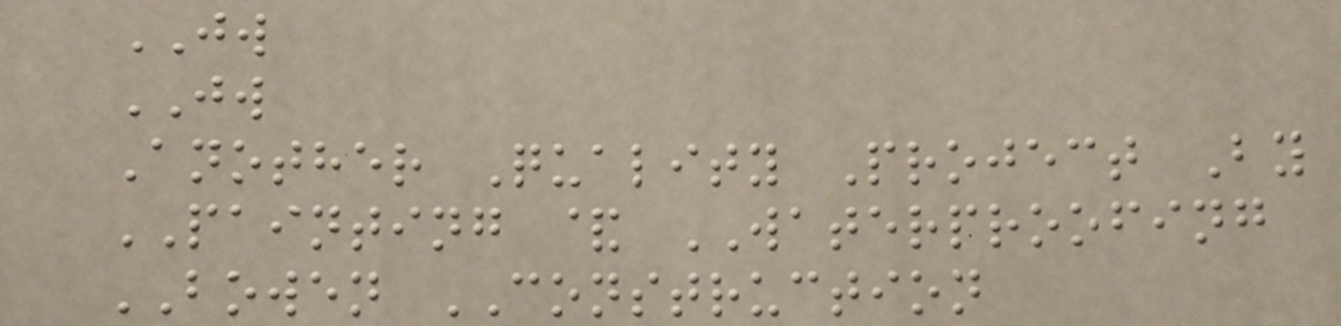JW
JW
Another Quality Project By
PAINTING & WATERPROOFING
BOWEN CONSTRUCTION
